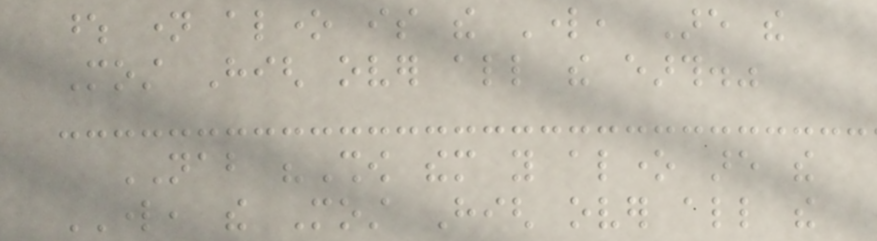whose name alone is the Lord, Are the
Most High over all the earth."
NAB "Show them you alone are the
LORD, the Most High over all the
